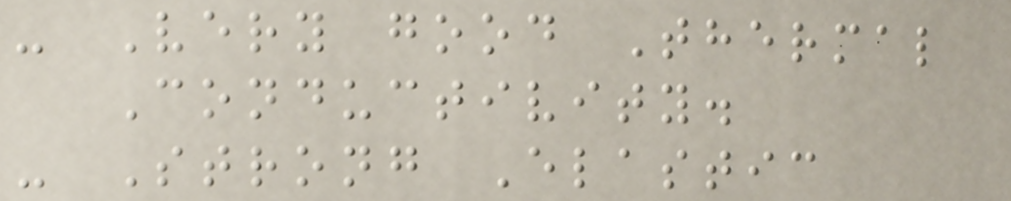- Very good Thermal
Conductivity.
- Strong Elastic
